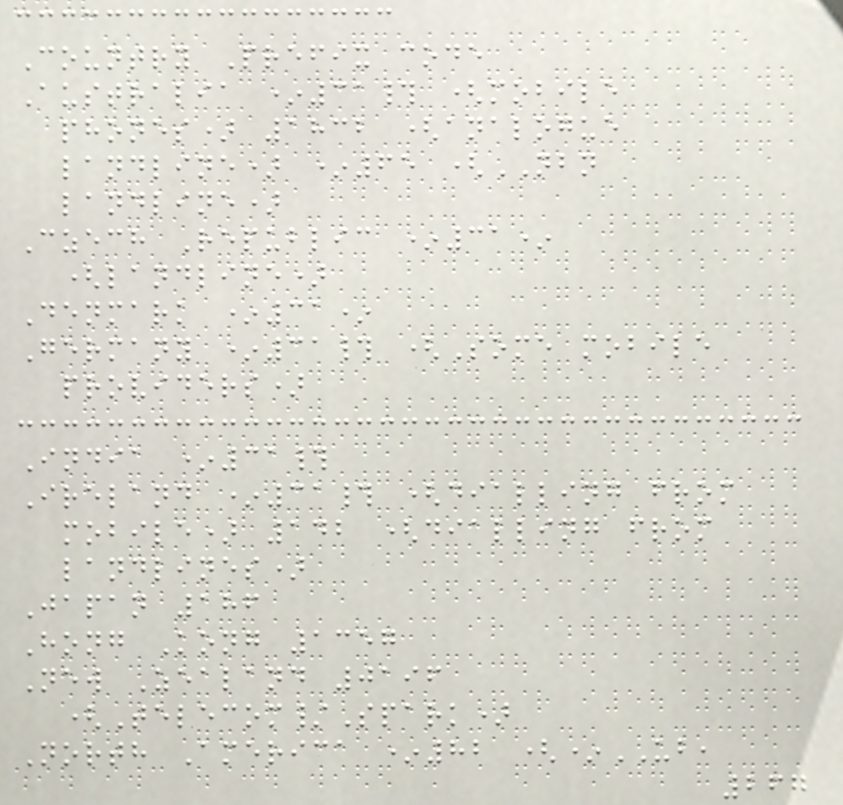Country Prefix code
Australia *31# (mobile
phones) 1832 (analogue
landline) *65 (NBN
landline)
Czech Republic *31*
(landline)
Denmark *31*
Germany *31# (Some mobile
providers)
India *31#
Ireland *31# (dialling from
mobile) 142 (dialling from
landlines)
Japan 186
Hong Kong 1357
New Zealand 0196
(Telecom/Spark)
North America *82 (*UB,
267
